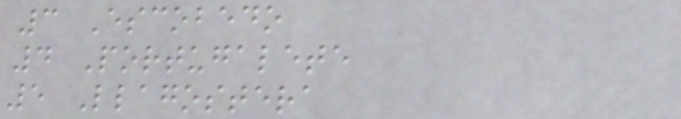3 Escobedo
4 Portugalete
5 Llagostera
